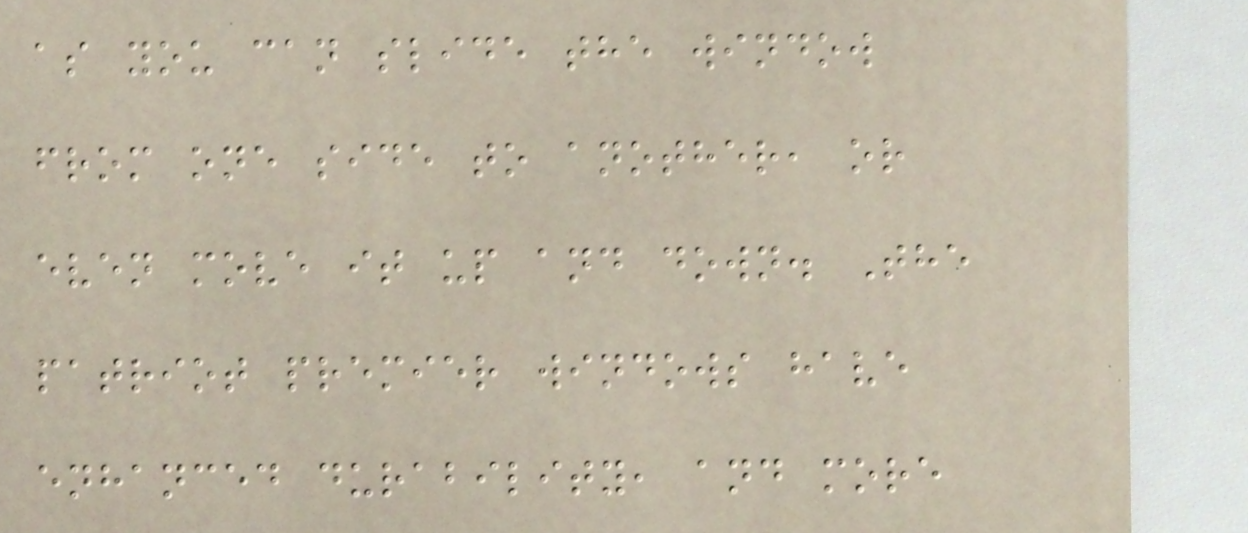as you can slide the window
from one side to another, or
even move it up and down. The
patriot premier windows have
enhanced durability, and more
